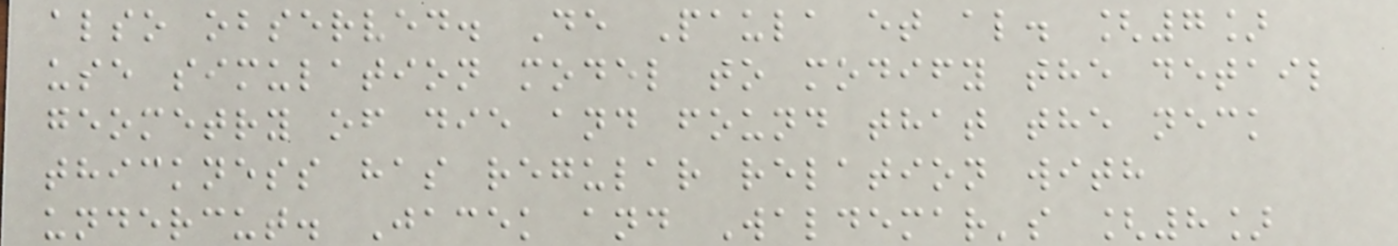also observed. De Paula et al. [7]
use simulation model to modify the detail
geometry of die and found that the neck
thickness has regular relation with
undercut. Jacek and Waldemar's [8]
